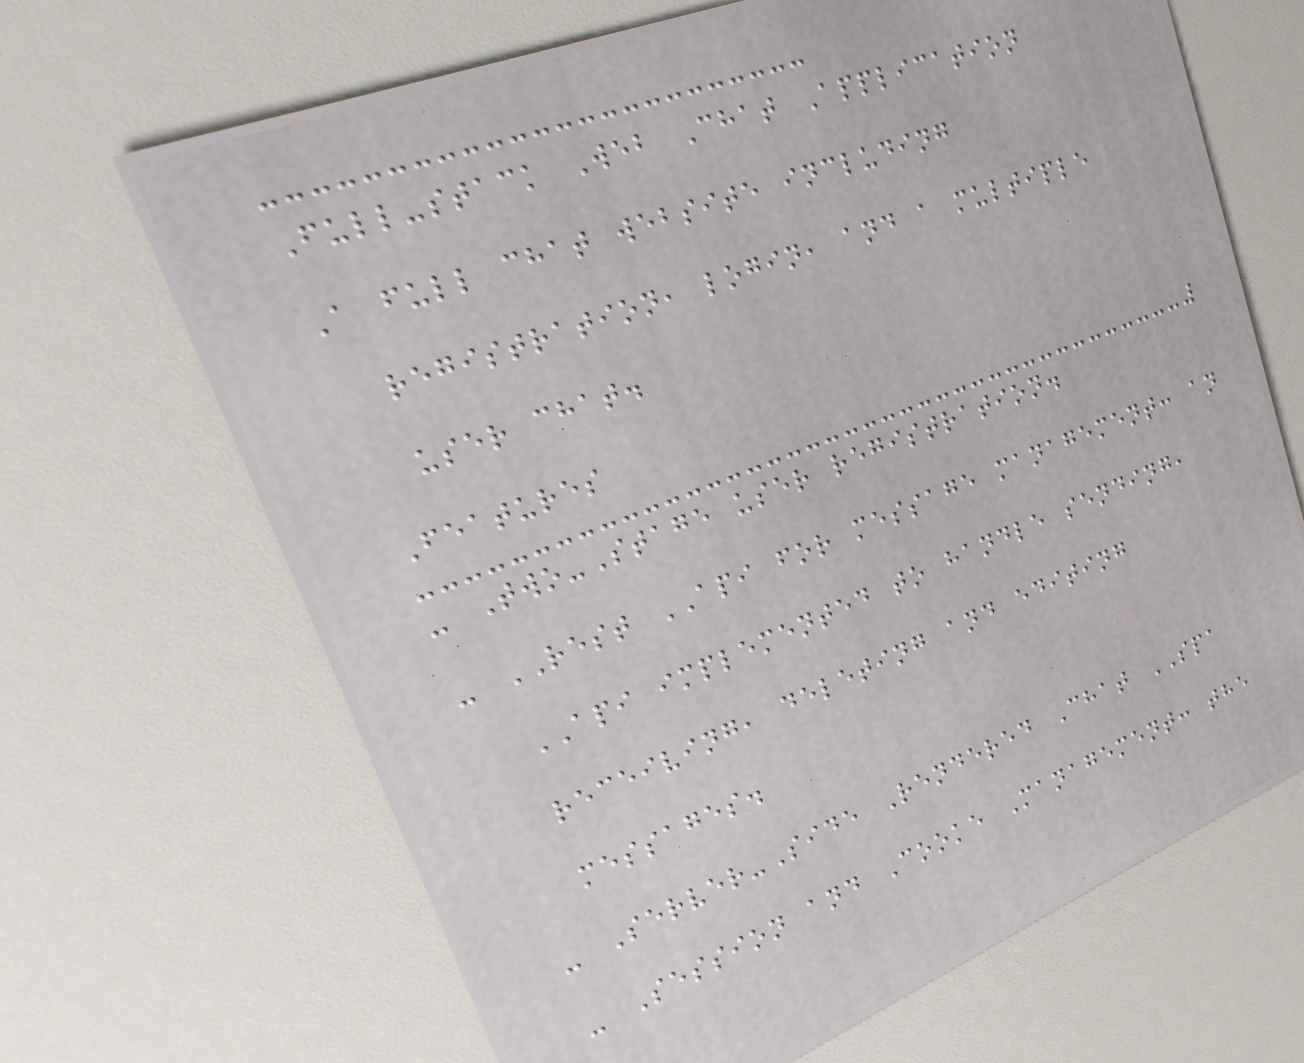Full-stack Web Chat Application
A full chat website including
registration, login, and a multiple
user chat.
Features
- Two-Stage user registration.
- REST API for message management: an
API implemented to handle sending,
receiving, deleting and editing
messages.
- Server-Side Rendered Chat SPA
- Session and Cooke Management: the
